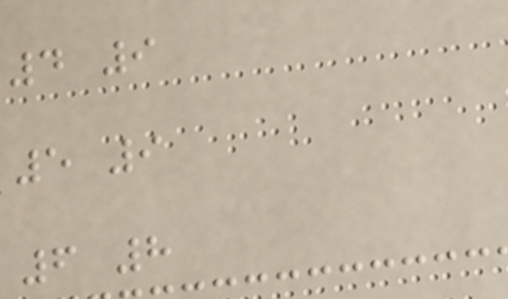4 9
5 9
6 8
